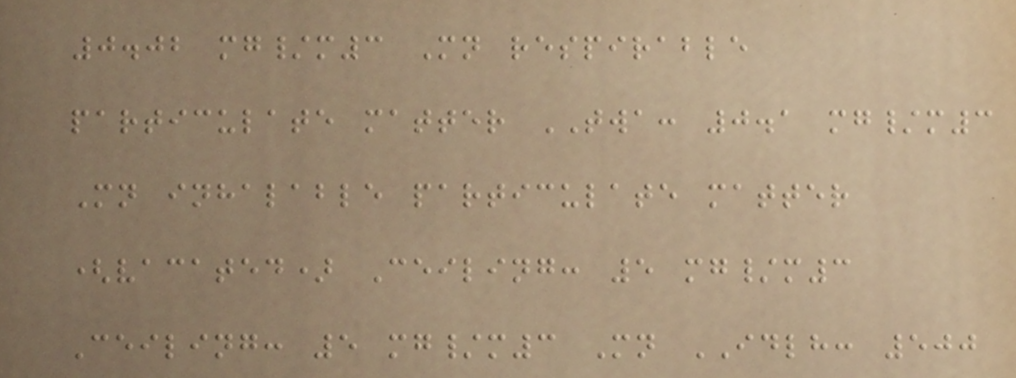0.02 mg/m3 Mn respirable
particulate matter TWA: 0.1 mg/m3
Mn inhalable particulate matter
(vacated) Ceiling: 5 mg/m3
Ceiling: 5 mg/m3 Mn IDLH: 500
